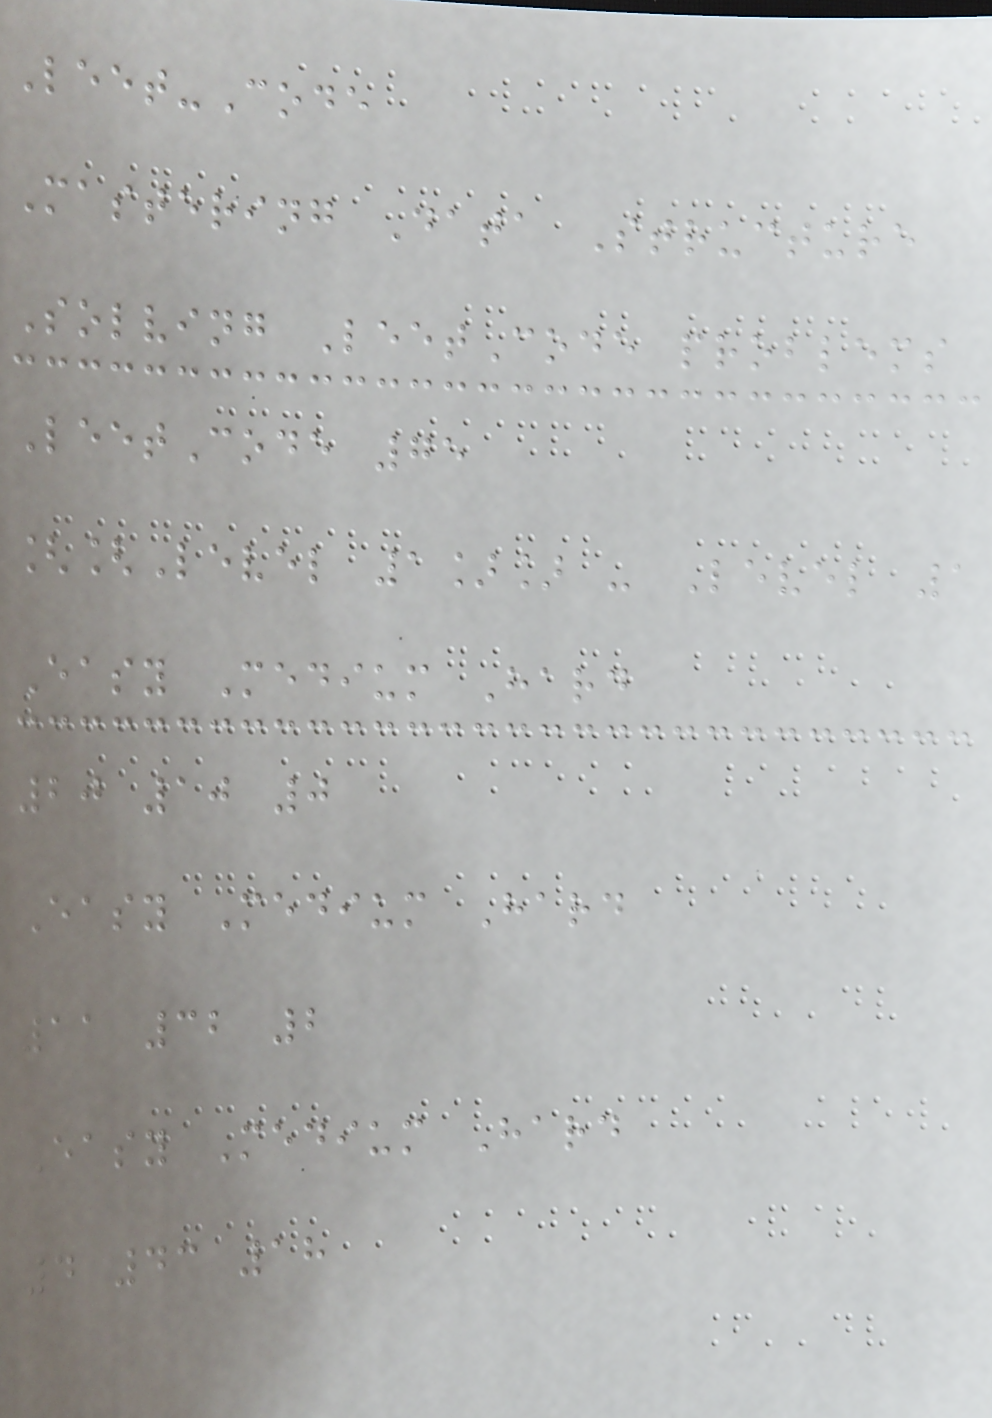Leet-Code
Mastering Data Structure
Solving LeetCode problems
LeetCode 75
[[Level 1]] - Level 1
Easy Medium Hard
20 10 0
Easy Medium Hard
11 32 2
Easy Medium Hard
4 43 18
